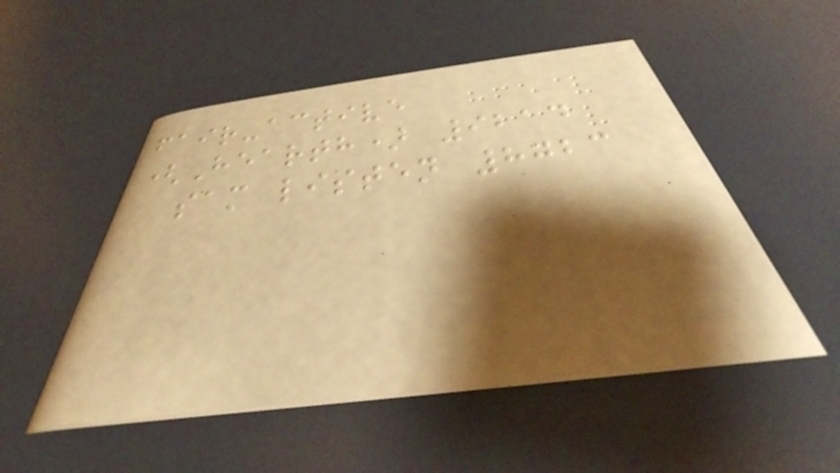fair-active
(Hearth) 9214
sam listen 8723
